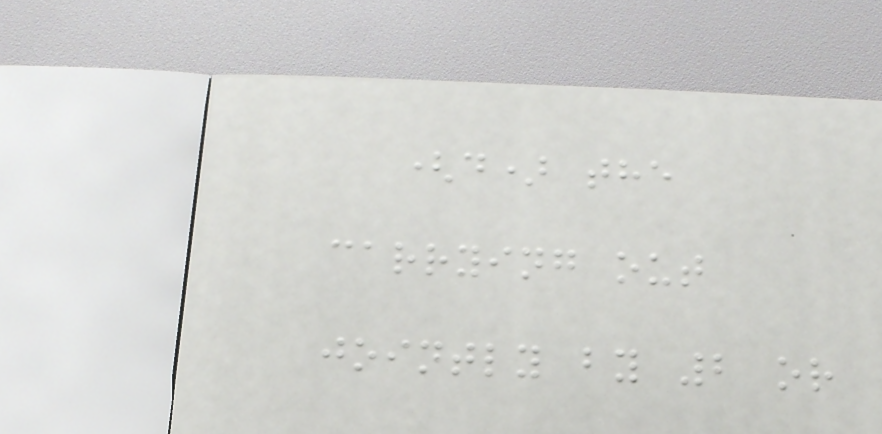(d) the
carrying out
jointly by 2 or
